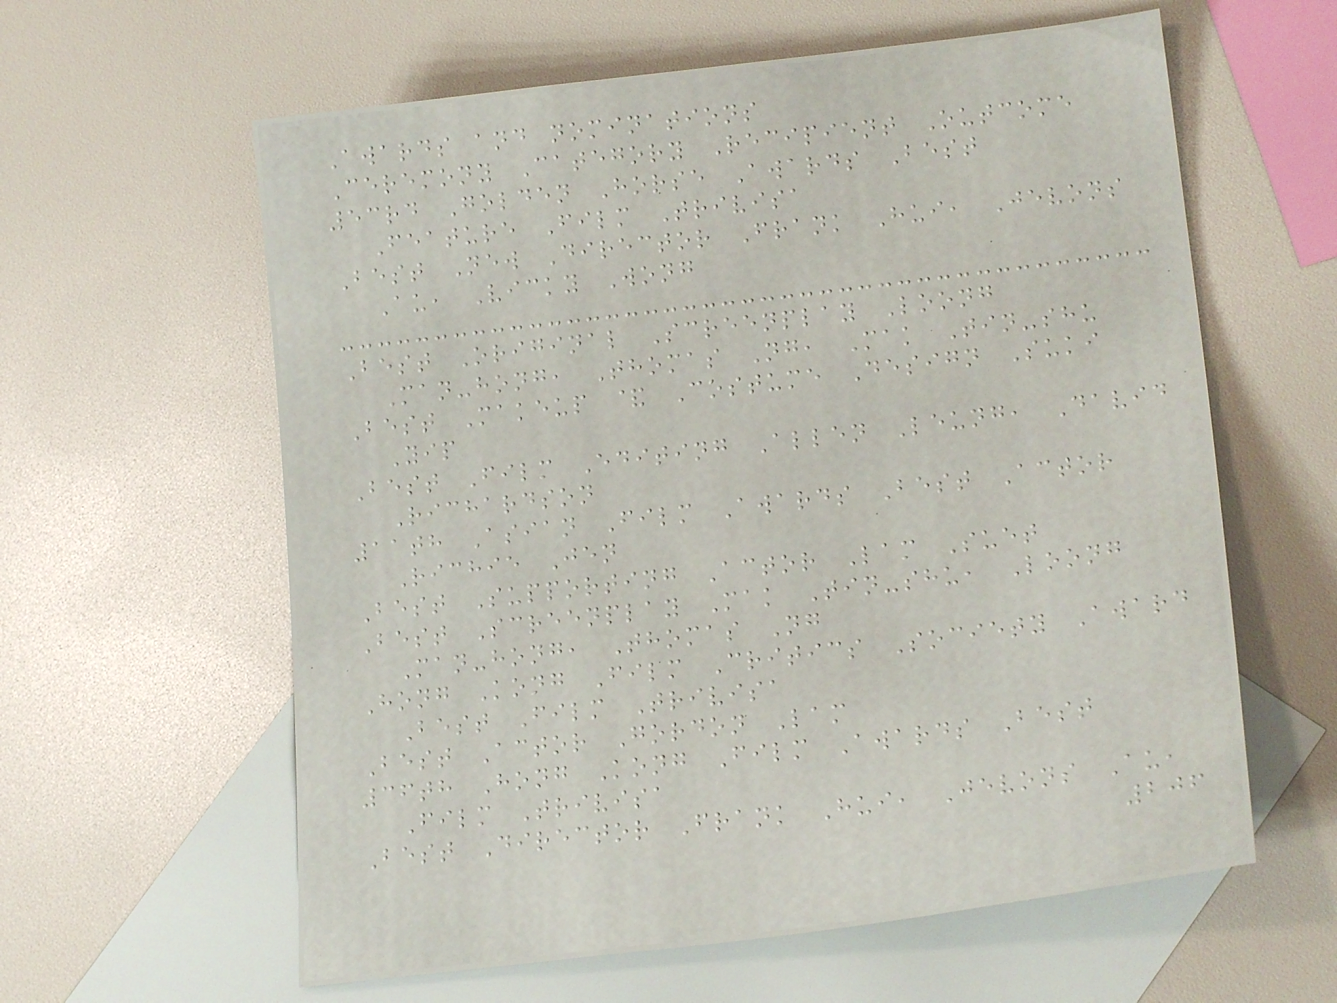Awards and nominations
Ceremony Category Recipient Outcome
53rd Golden Horse Awards Best
Feature Film Trivisa
Best New Director Frank Hui, Jevons
Au, Vicky Wong
Best Original Screenplay Loong
Man-hong, Thomas Ng, Mak Tin-shu
Best Makeup & Costume Design Suki
Yip
Best Film Editing Allen Leung, David
Richardson
11th Asian Film Awards Best Actor
Richie Jen
Best Supporting Actor Lam Suet
Best Screenplay Mak Tin-shu, Loong
Man-hong, Thomas Ng
Hong Kong Film Critics Society Award
Best Film Trivisa
Best Actor Gordon Lam
36th Hong Kong Film Awards Best
Film Trivisa
Best Director Frank Hui, Jevons Au,
206
